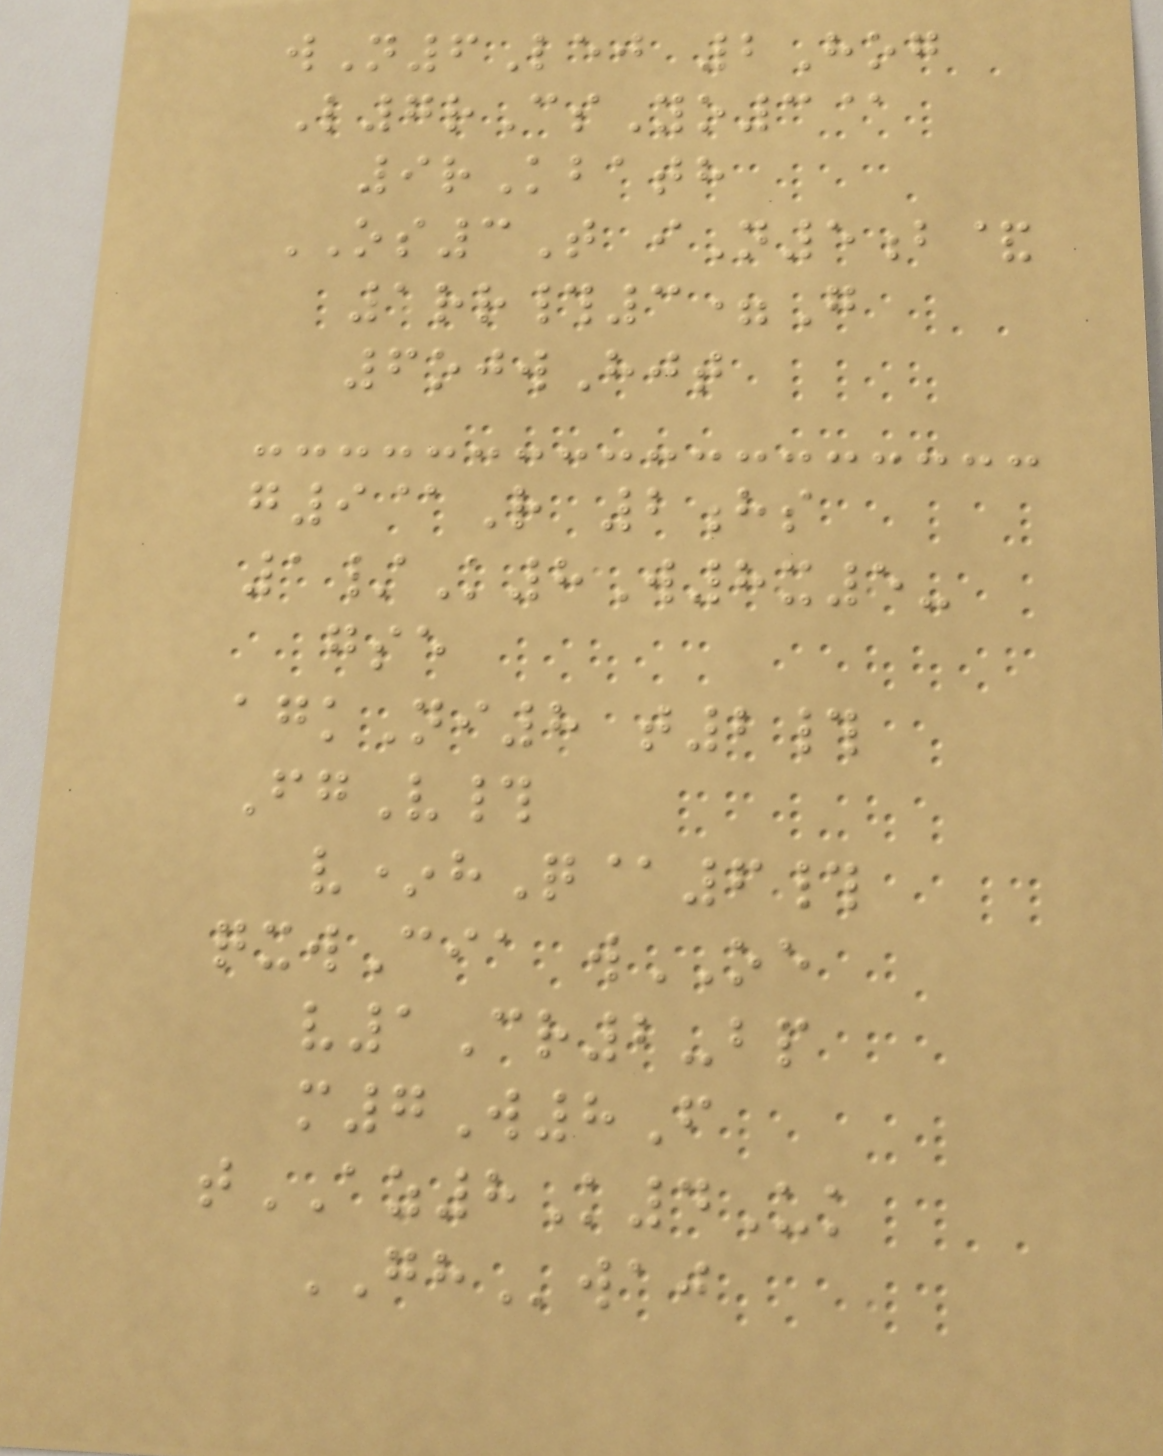wN6Lej 2Hog
L7rCsYo3@
9rKbath
OS3T iN5b&
1rr#3=G
6ojwHjt
g9@R 2hs
1/K8W8x5-
gse
agkNi8 t2#
FgV#
v*hQ@6#
qxwCia wOE
v1Cr2-bp
m7W8F
tAZ8K4Uk
GHwaj
